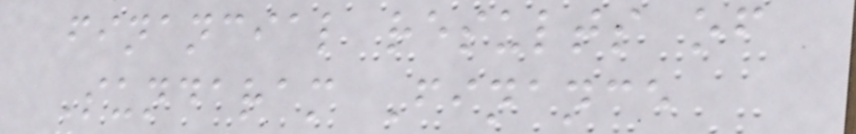financial results of
Sundaram Finance
